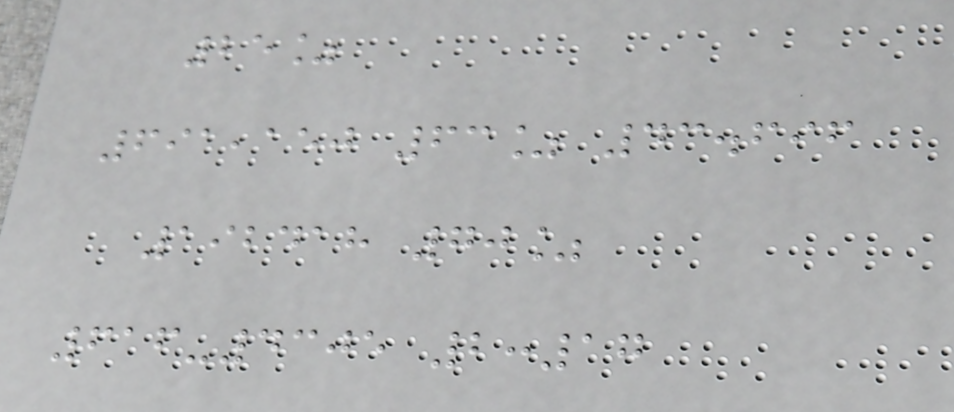25%
691,150 63% 43.696
192418 70%
616-4305 2:17
